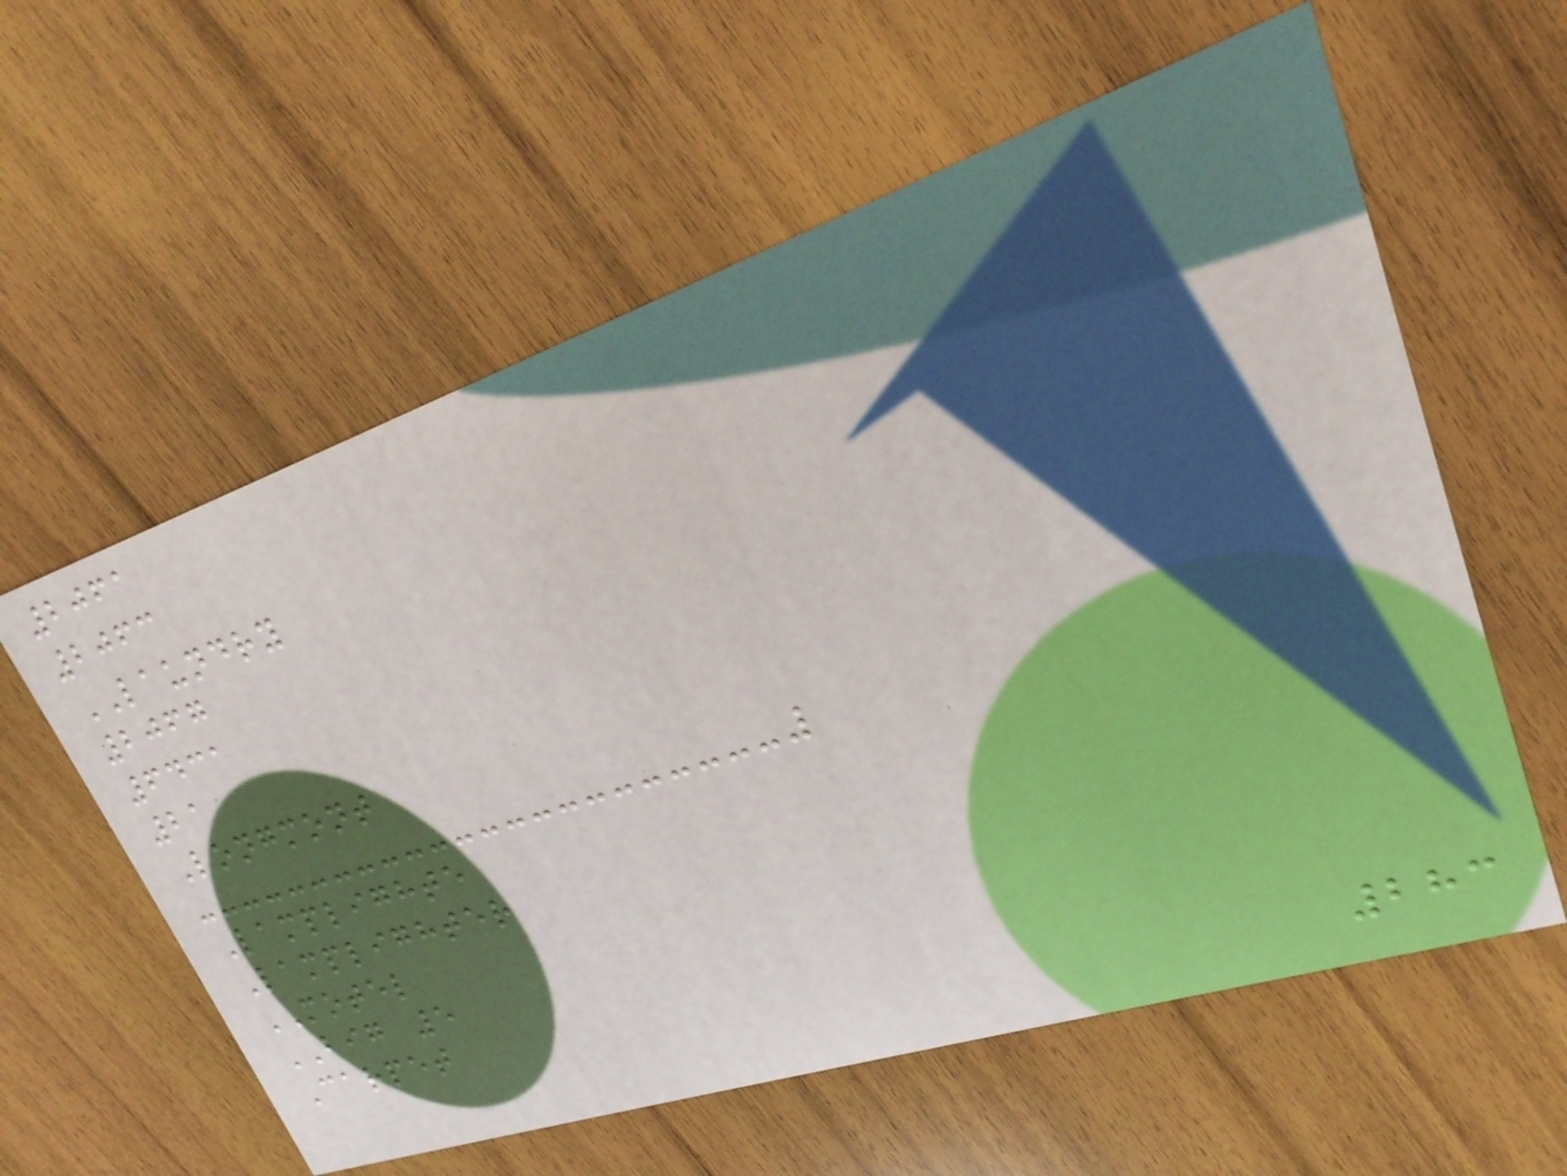2061
2063
LAUNDRY
2067
6431
21
Longmont
Lamplighte
Lamplighter
MOTEL
BIG 5
Carpet
283
